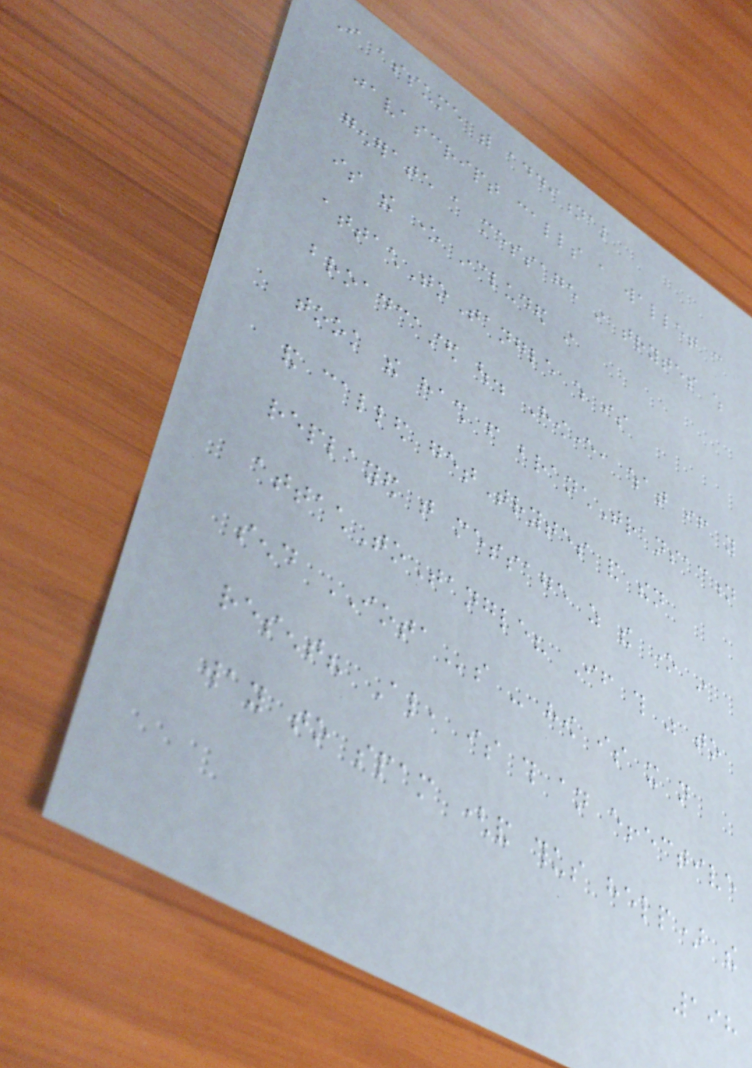I assume with additional
javascript calls a wallet can
generate a message in trytes which
is the one included in
attachToTangle which is
broadcasted out. However, what if you
took the hash from branchTransaction
and called getTrytes and then
replayed that message as the one in
attachToTangle? If this was to
send IOTAs - how is it not
resent? Also, is this an effective
way to spam (and thus help) the
198
